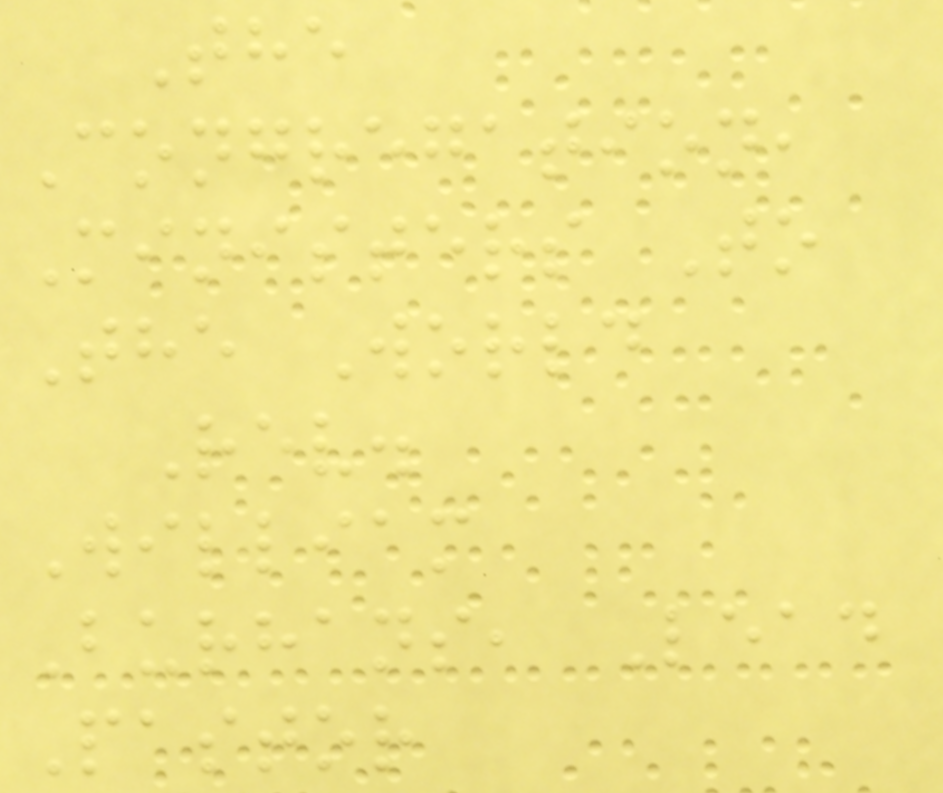The
Congregation,
Ministers To
The World
Rev.
William
Burhans, Lead
Pastor
